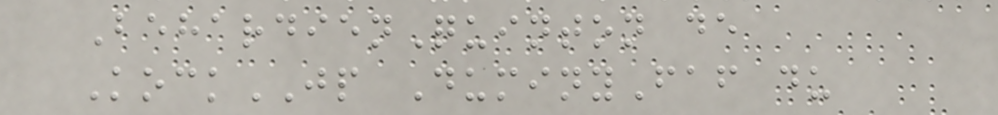BehardienQuinton de
KockJP DuminyFaf du
